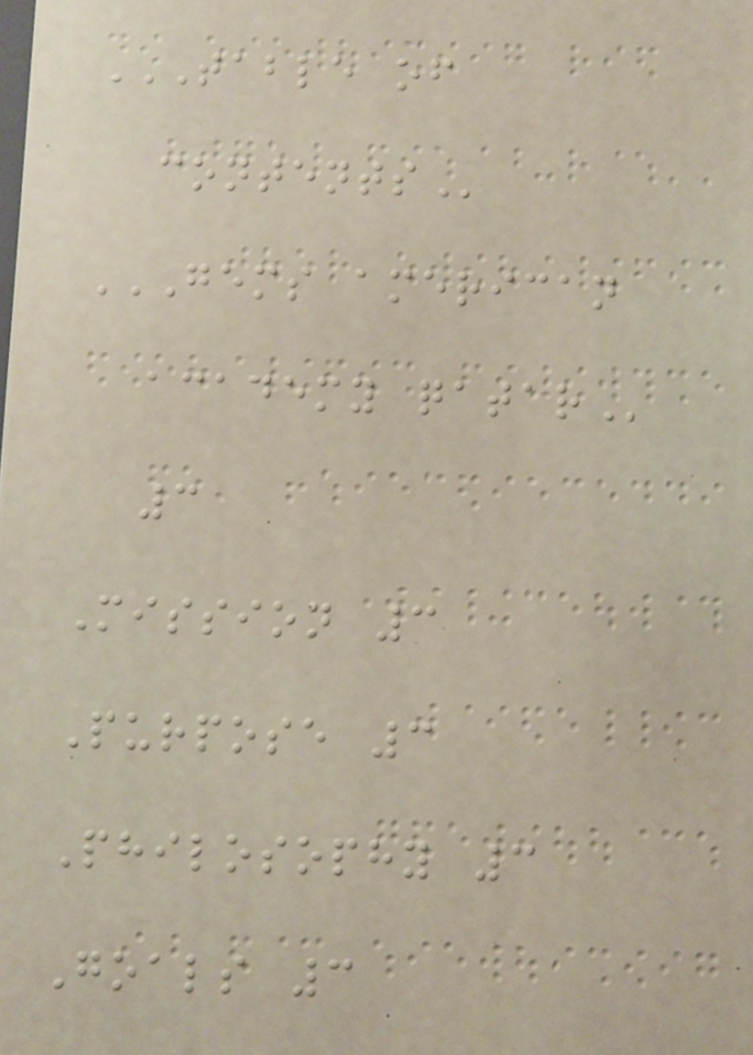TABLE OF
CONTENTS
GEMS AMERICAN
ACADEMY QATAR
3
Mission 3
Purpose 3
Philosophy 3
Goals 3
